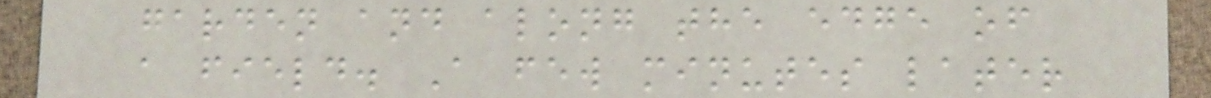garden and along the edge of
a field. A few minutes later
